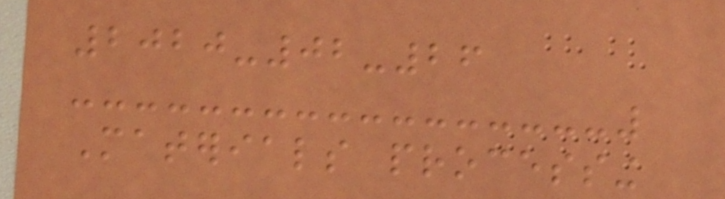2020-02-26
Materials processing
